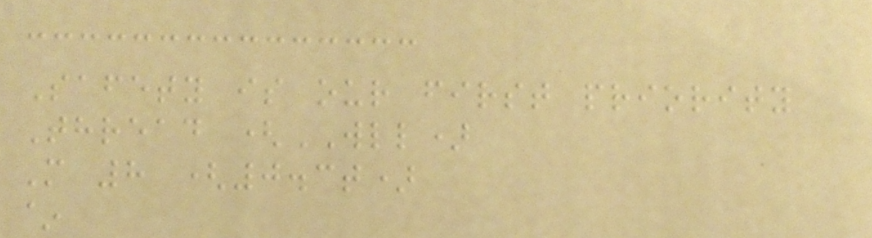Safety is our first priority
Thread (WLL)
M 8 (0.3t)
~
